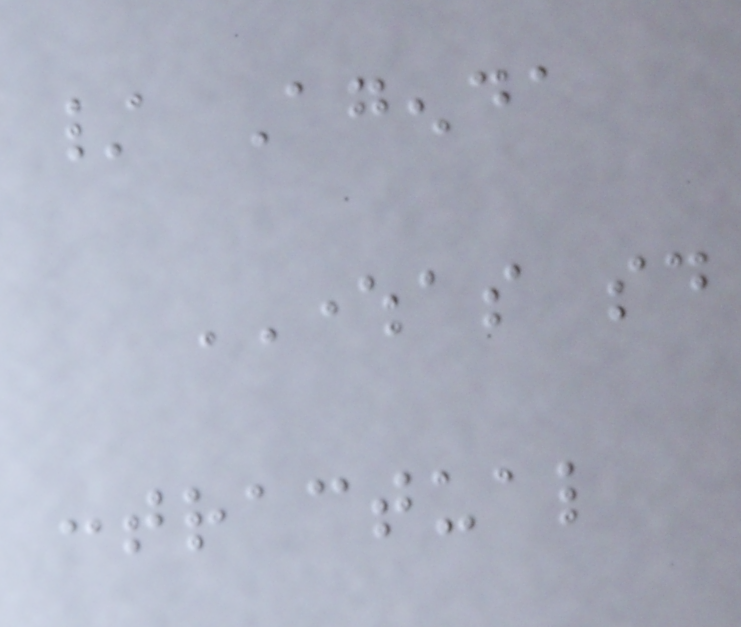/ Agenda
WHEREAS said
contractual
